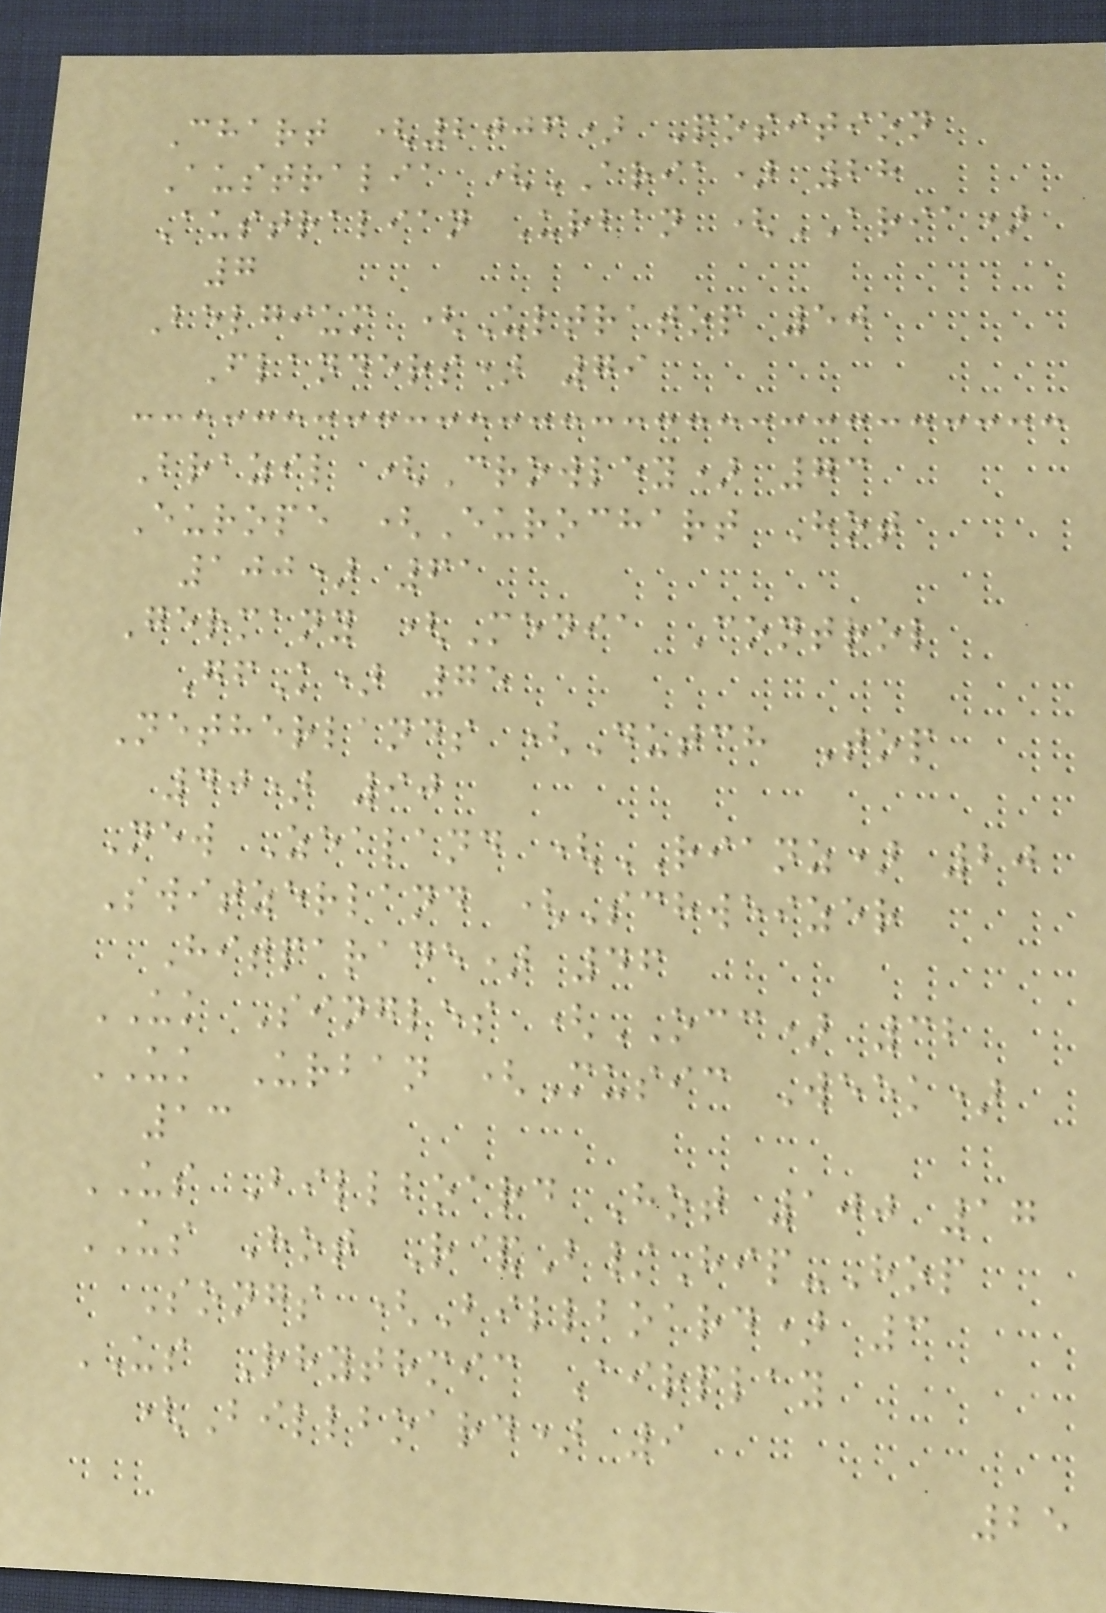Chart (2006) Position
Australia (ARIA) 28
Australian Urban (ARIA)
7
Belgium (Ultratop 50
Flanders) 79
Brazil (Crowley) 73
Europe (Eurochart Hot
100) 61
Germany (Media Control
GfK) 75
Netherlands (Dutch Top
40) 90
New Zealand (RIANZ) 20
Switzerland (Schweizer
Hitparade) 46
UK Singles (OCC) 32
UK Urban (Music Week)
13
US Billboard Hot 100 17
US Hot R&B/Hip-Hop
Songs (Billboard) 3
US Rhythmic Airplay
(Billboard) 9
25
